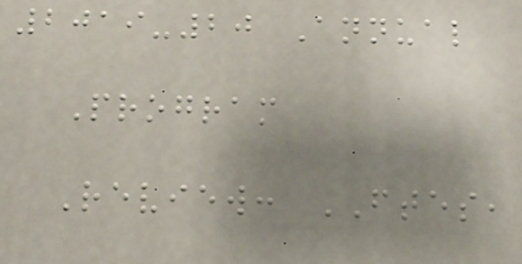2019-20 Annual
Program
Review: FTES,
